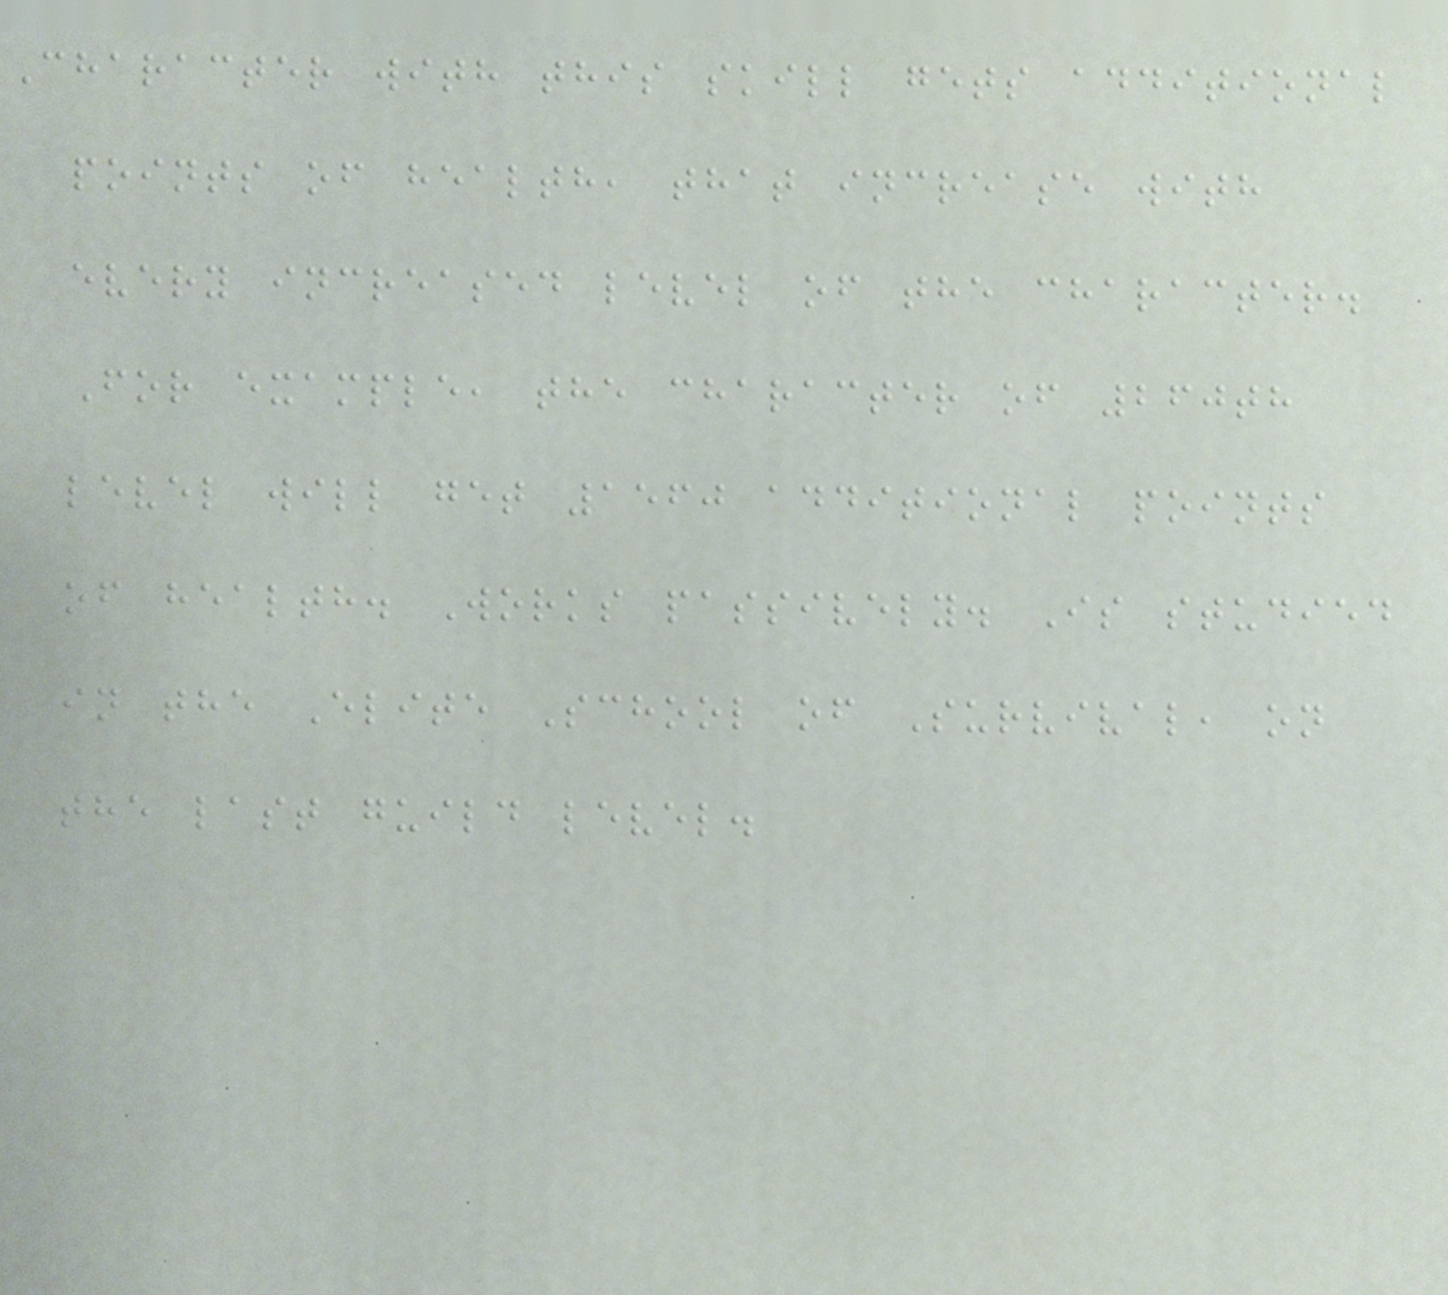Character with this skill gets additional
points of health, that increase with
every increased level of the character.
For example, the character of 260th
level will get 1560 additional points
of health. Works passively. Is studied
in the Elite School of Survival, on
the last guild level.
